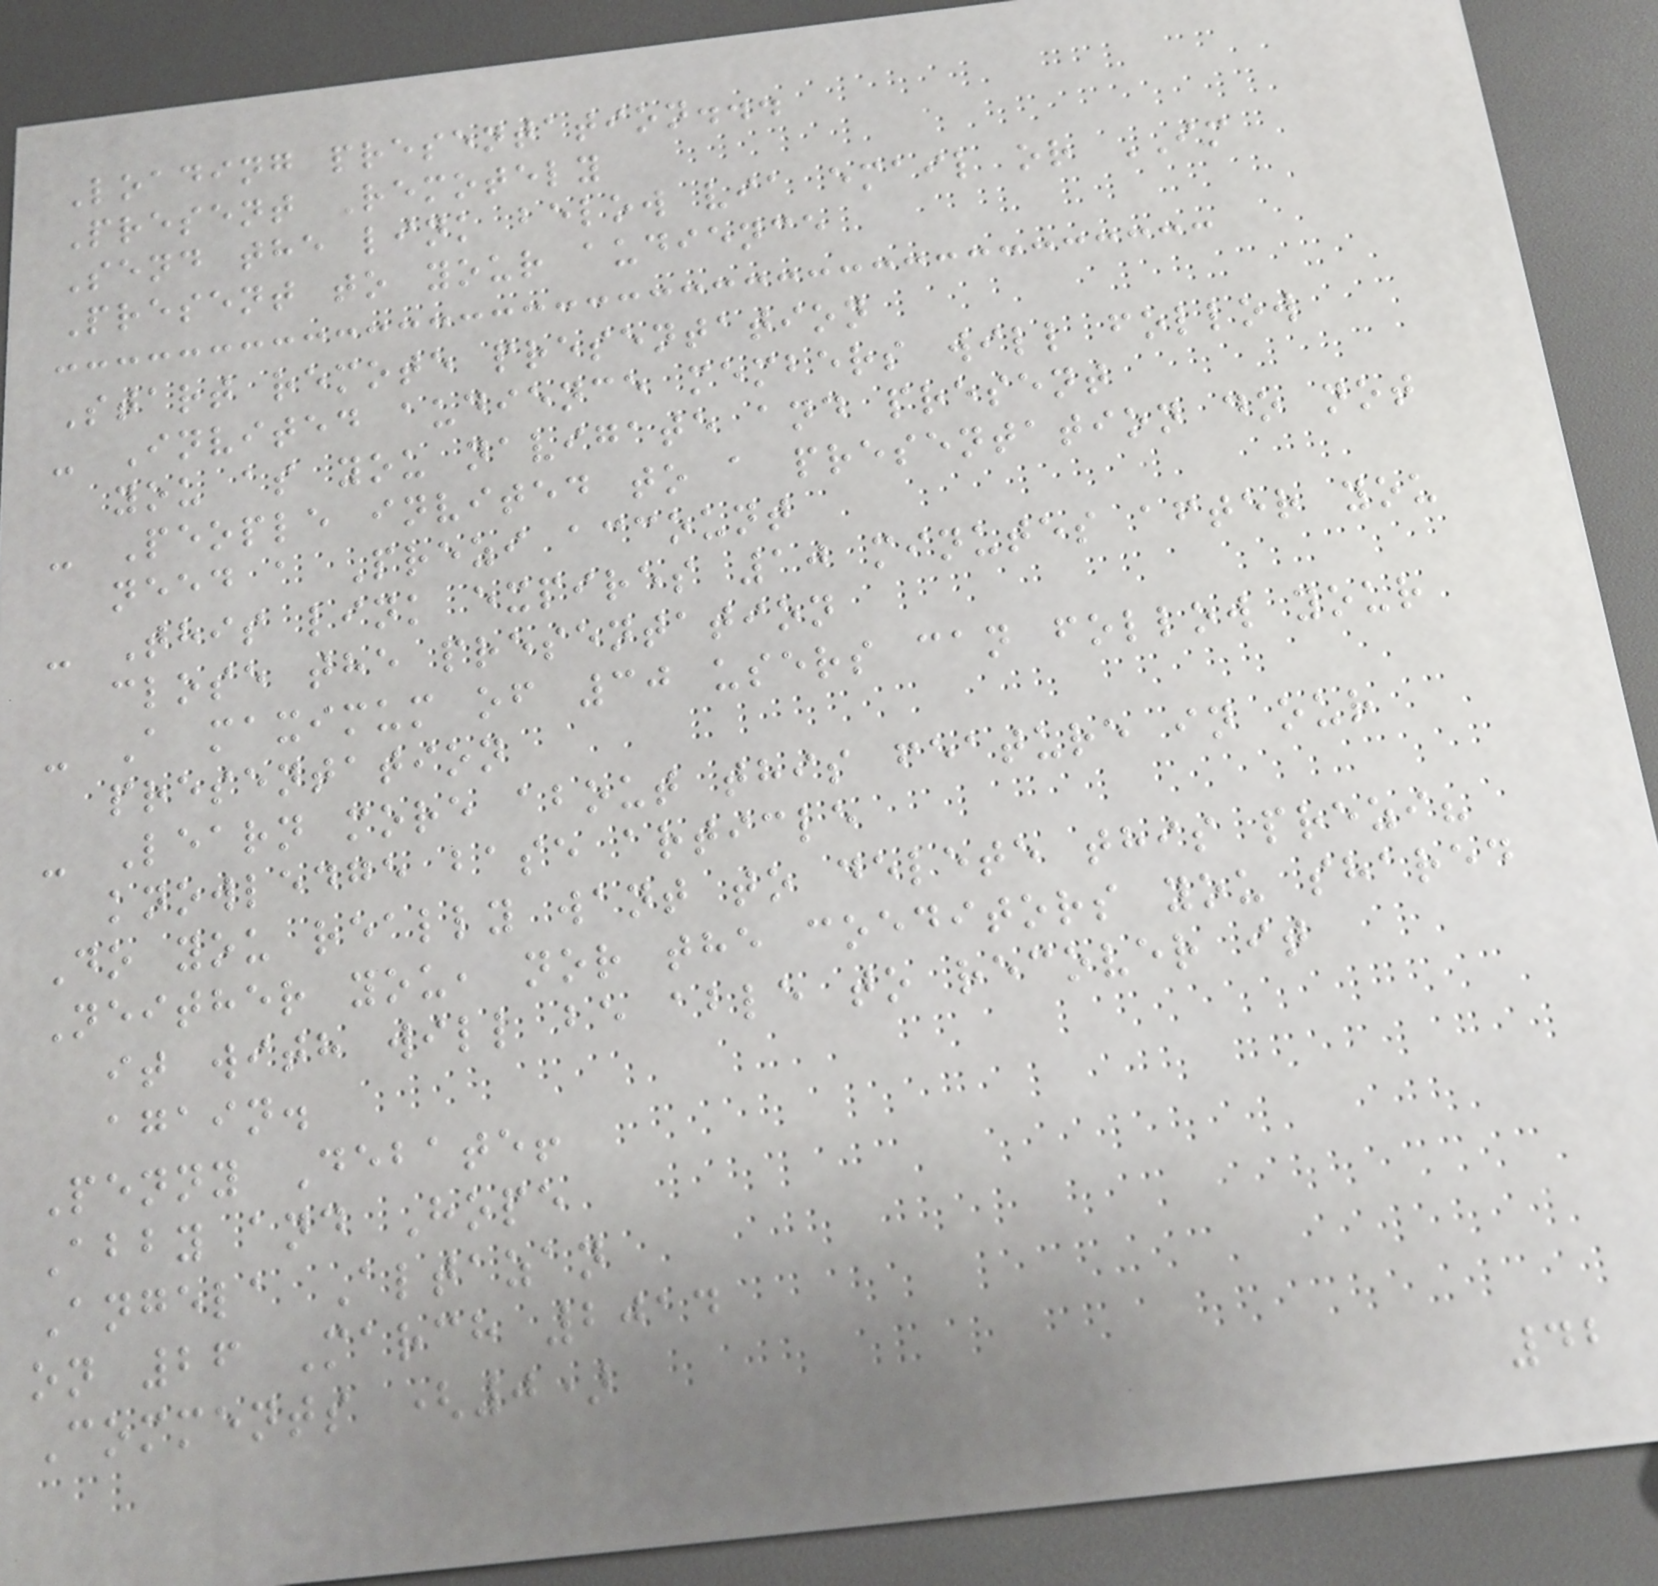Loading presentation...
Present Remotely
Send the link below via email or IM
Present to your audience
Start remote presentation
- Invited audience members will follow
you as you navigate and present
- People invited to a presentation do not
need a Prezi account
- This link expires 10 minutes after you
close the presentation
- A maximum of 30 users can follow your
presentation
- Learn more about this feature in our
knowledge base article
Do you really want to delete this prezi?
Neither you, nor the coeditors you shared
it with will be able to recover it
again.
Penny Debate!
Abby and Hope
Angela Altazan
on 26 March 2014
Comments (0)
42
